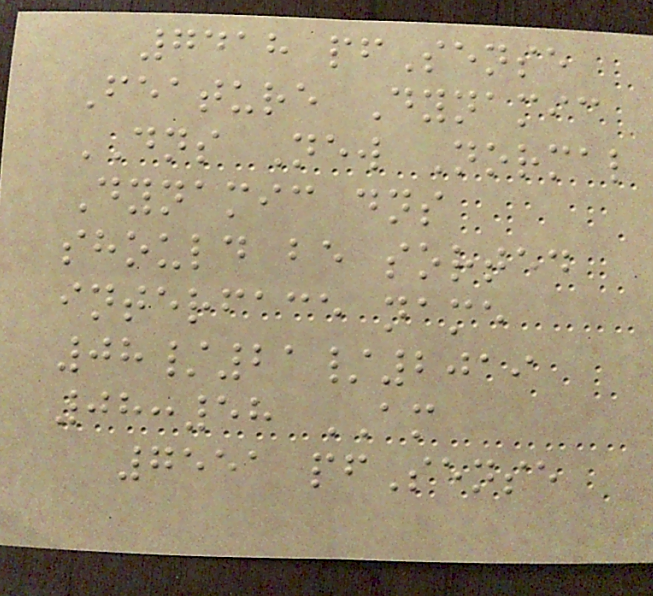7418 pfSense
Feature Dynamic
DNS New Normal
Dynamic dns
should be sorted
interface name
08/21/2019
08:58 AM
7551 pfSense
